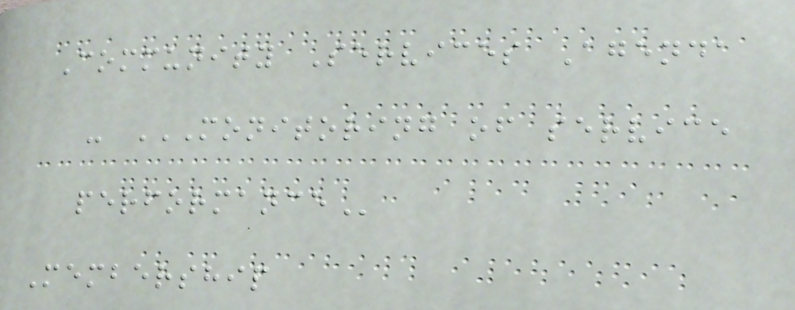Community Services Agenda
- MONITORING OF SERVICE
PERFORMANCE
Membership
